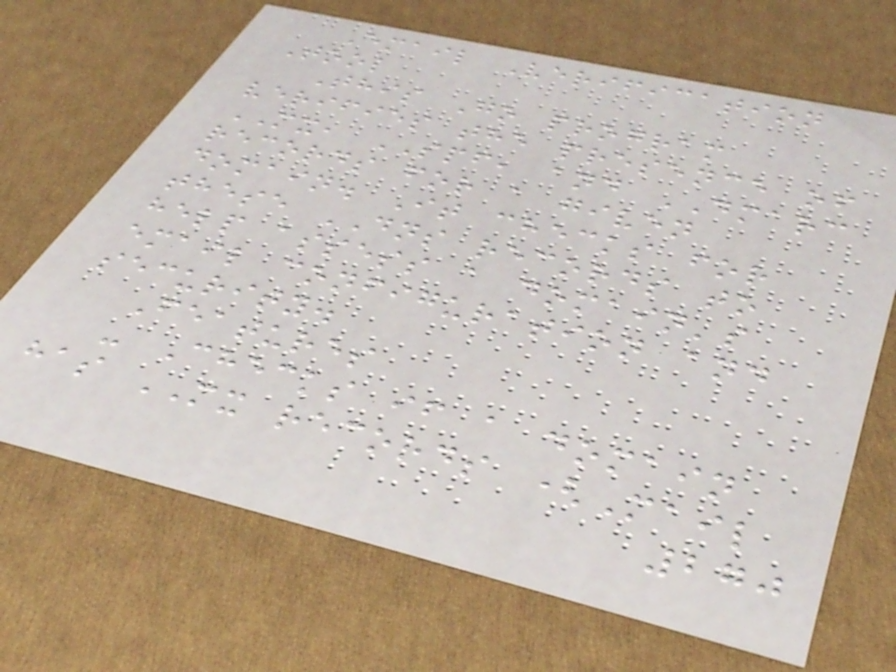Email Verification
Tool
This Go program
verifies the presence of
MX, SPF, and DMARC
records for a given
domain. It checks for
these DNS records to
help assess a domain's
email configuration and
security.
Features
- Checks if a domain
has MX records (Mail
270
